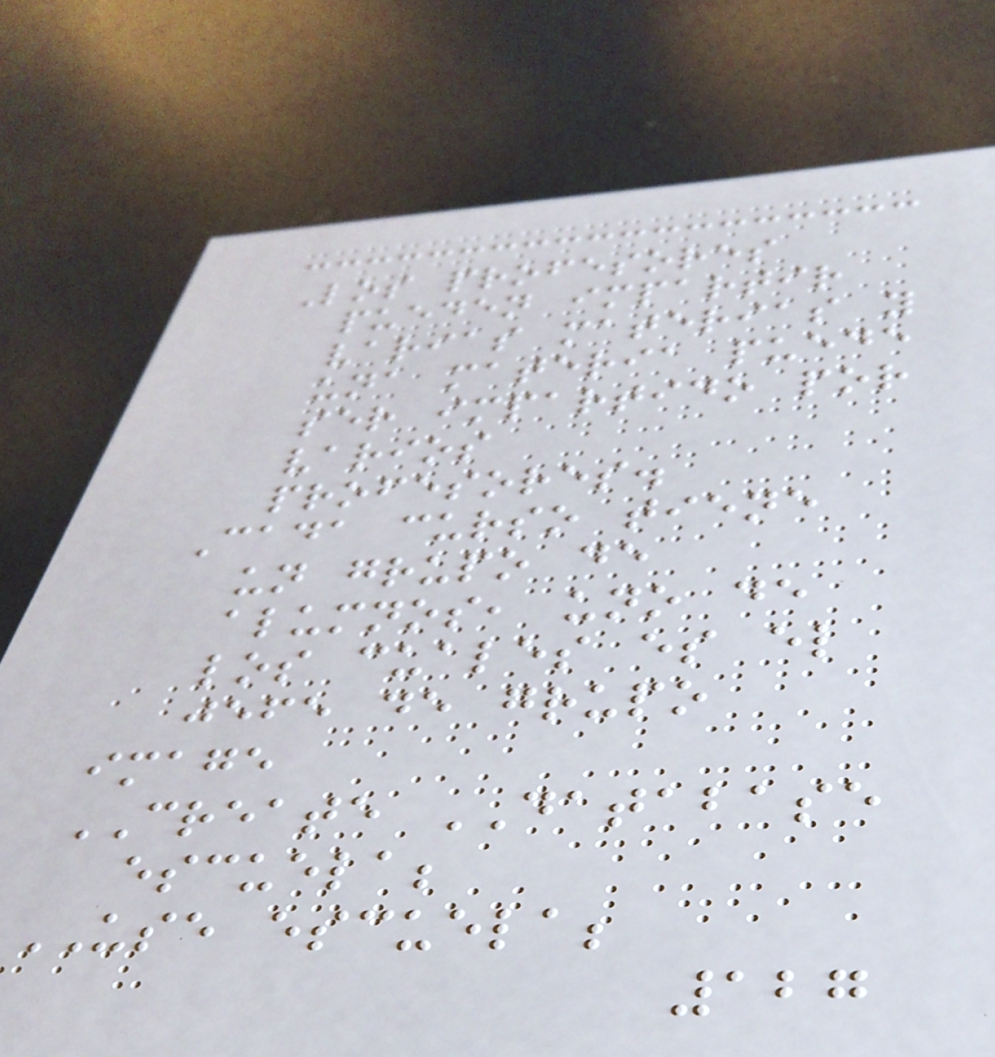Los profesores
pueden impartir
varias materias y
una materia puede
ser impartido por
varios
profesores.
Cada curso tiene
un grupo de
alumnos, uno de
los cuales es el
jefe de grupo
image
CREATE DATABASE
escuela;
USE escuela;
127
